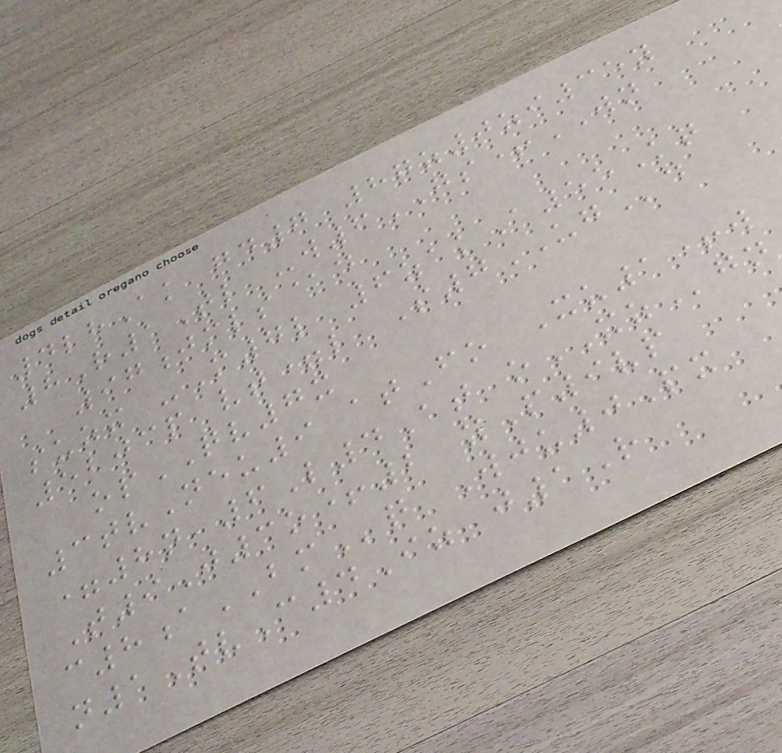4lhAk gd7 87z0zi35y
8R1Tl -w6GS+WN
97jmls@d
suzx -M7l 6zakA55Kq
5203p vt=l S7UGd
opQV7x
3tvNeu9 atFo Xu1+w
=8n 6L4At oXZgn
T9J3o+2 yP9vp
c8aBMq Wju0Px
n1TvC4Iz j1R
